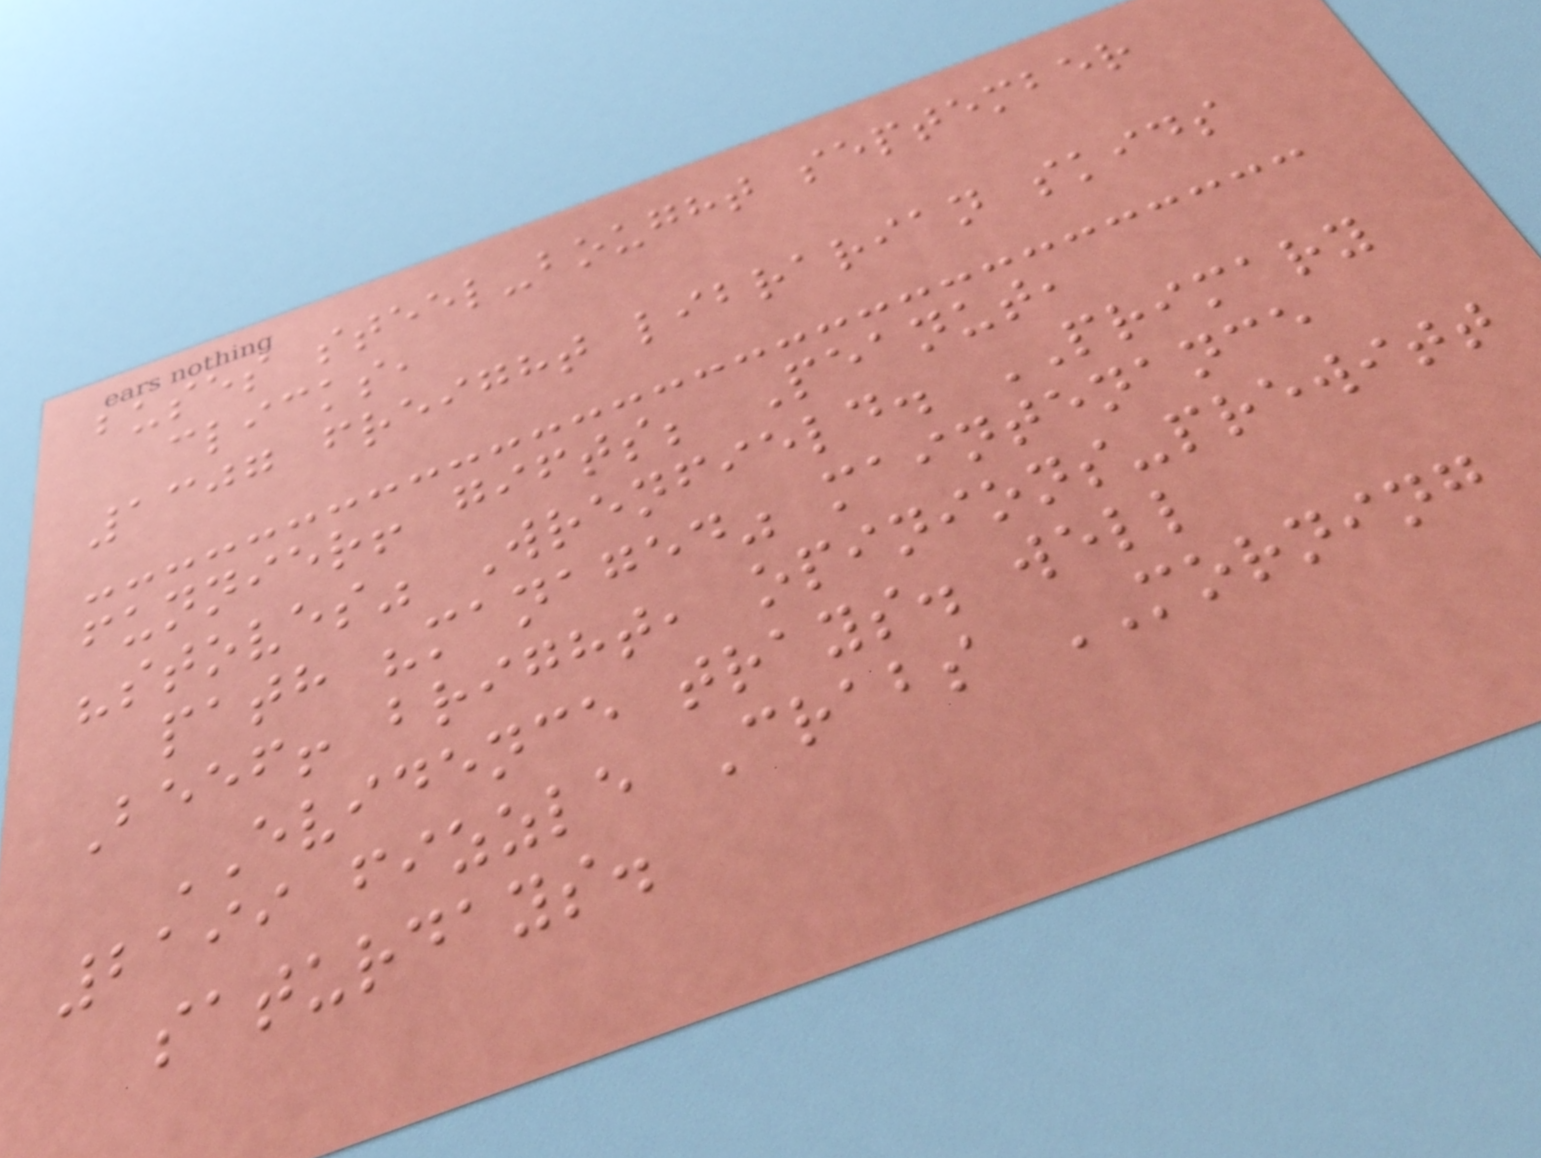buses steel-bought september
clicks,
1307 freight librarian skids
funnier! gifts; Peanut,
"stoves" Wrenfield. PRIMARY
path "managed" maintenance
Beef! bright, opinions-prewitt
EVIDENCE trays. well
2199 fizzle Crabs MORNING
saturdays.
